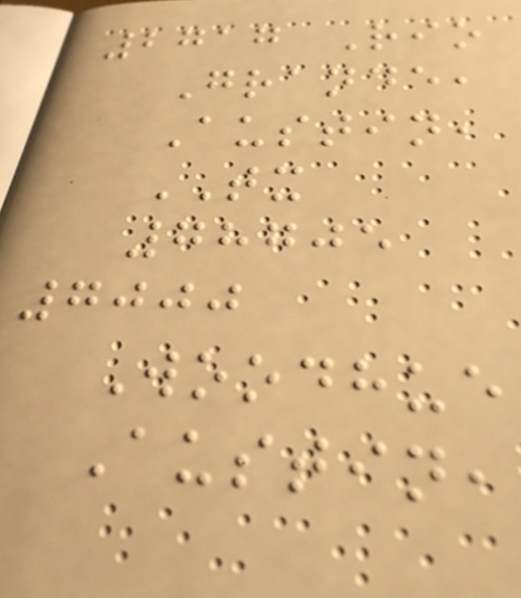2717 Rio
Grande,
Austin,
TX
78705
7000
Woodhue
Austin,
